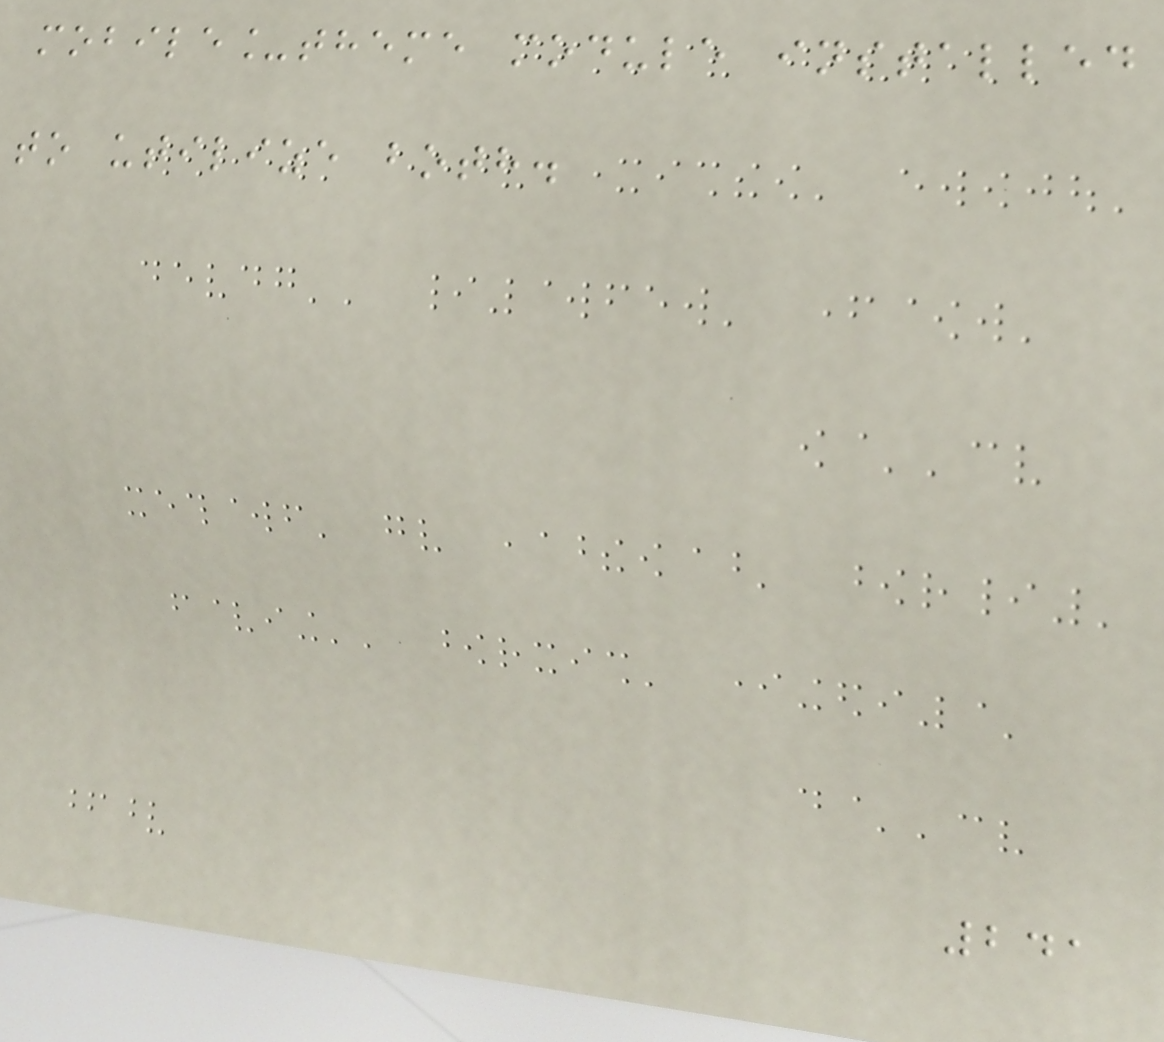mobile_theme module installed
to utilize both.
241
